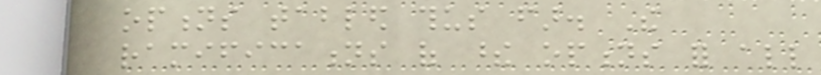options tabled thus far. The
ramifications of these options for all
